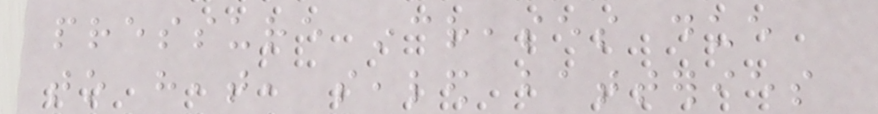pressure increases due
to heat, sealed batteries
